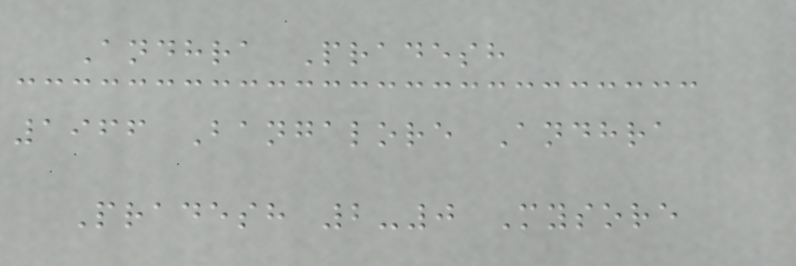Andhra Pradesh
1966 Bangalore Andhra
Pradesh 2-0 Mysore
